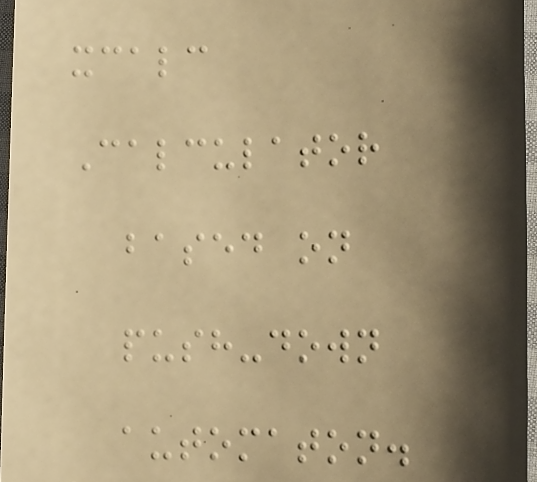xcalc
Calculator
based on
push-down
automaton.
